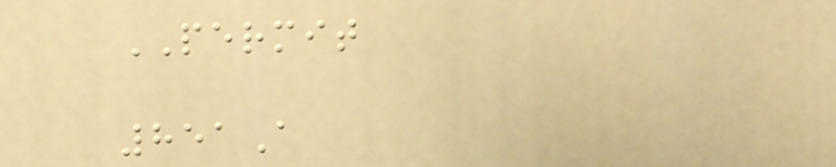PERMIT
851A
